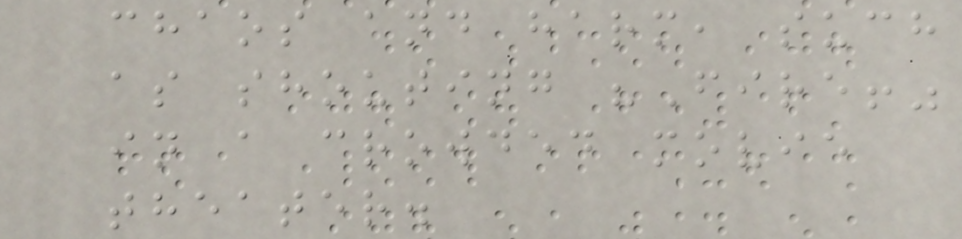chaos and harm, such
as shouting "Fire!"
in a crowded movie
theater.
